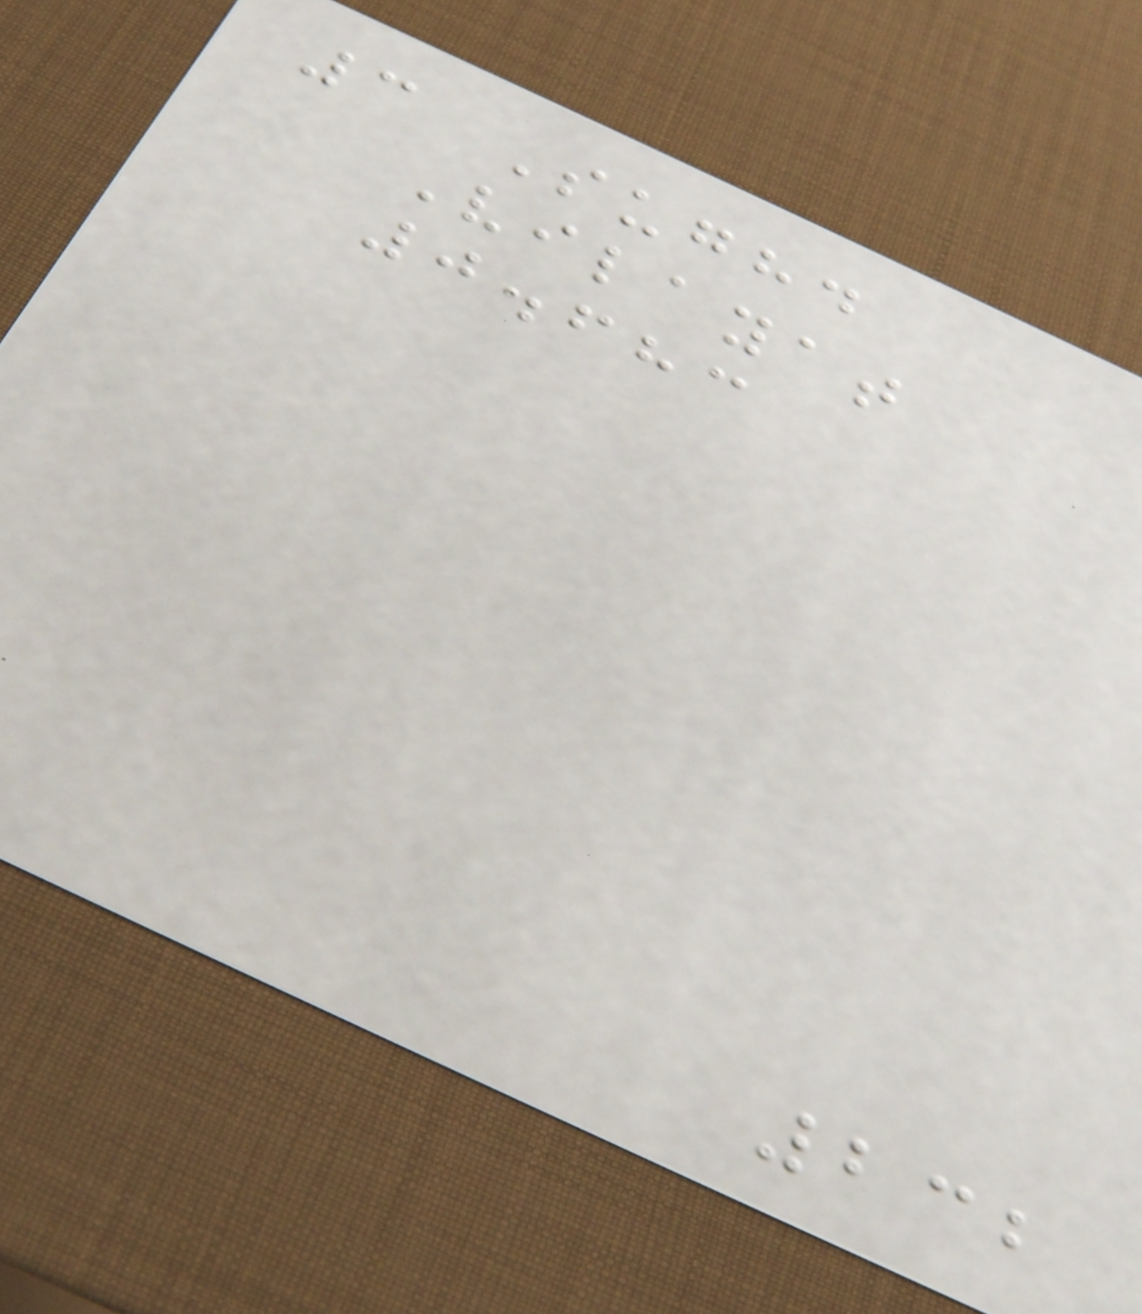3 Sughd
Vilayat
0.683
232
